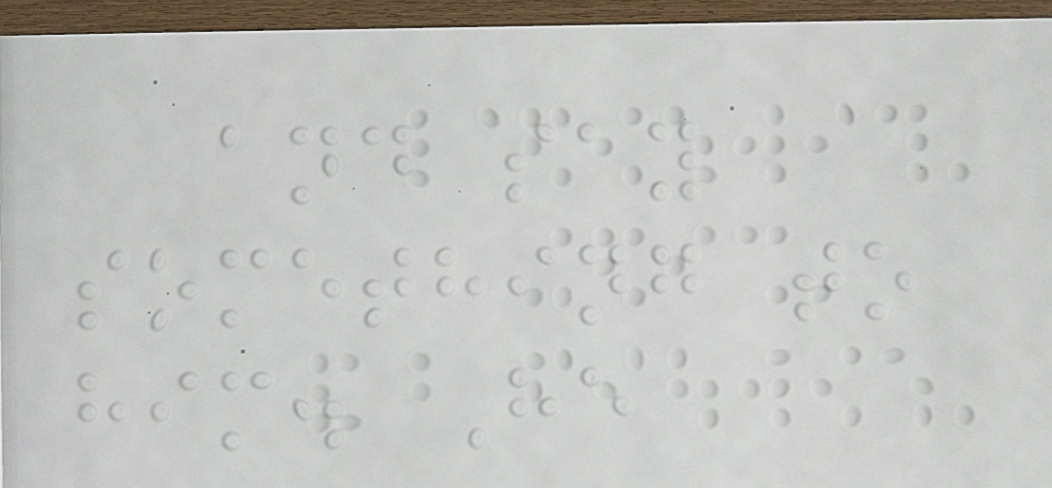and say
something to
him. He
